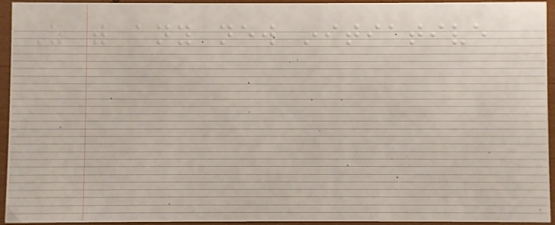As with any new initiative
